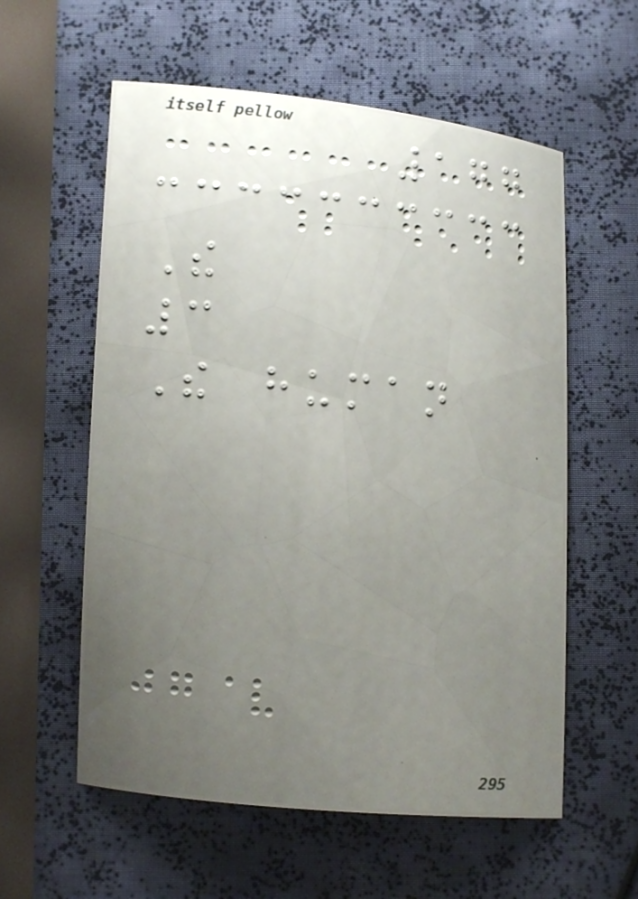177
The
3
The human
